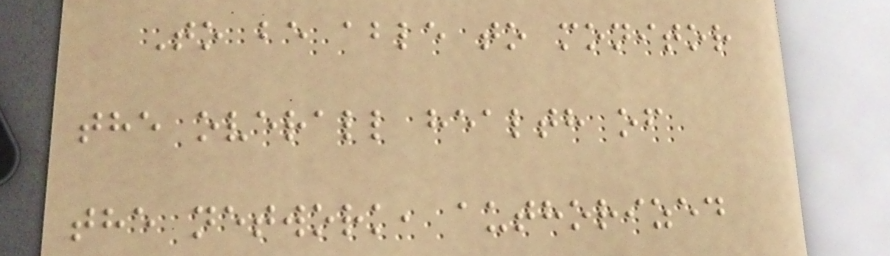To be able to monitor
the overall health of
the network, authorized
